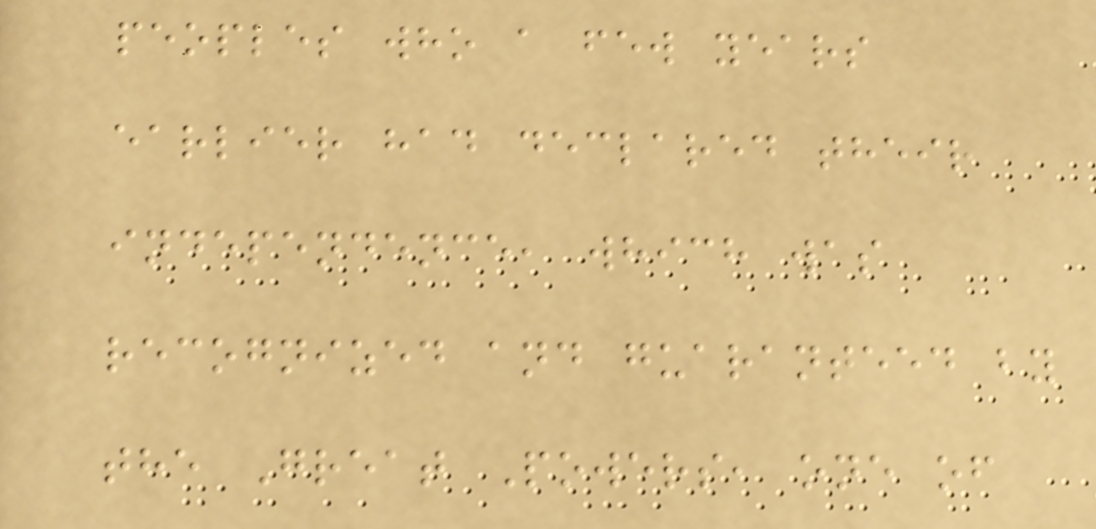peoples who a few years
earlier had declared their
independence, which was
recognized and guaranteed by
the Great Powers, one of
